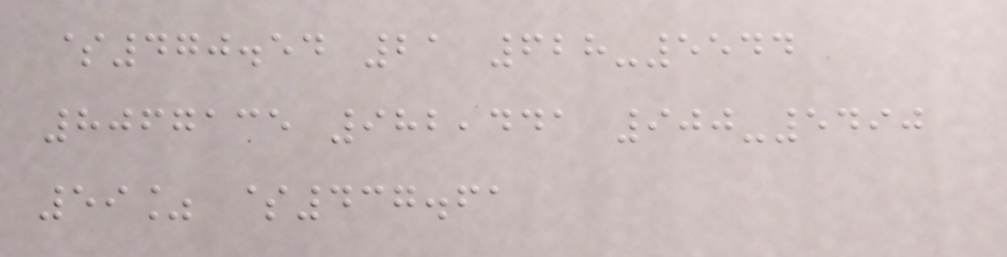$470.54 21 628-5544
8067135 982,441 900-5490
59% $437.61
